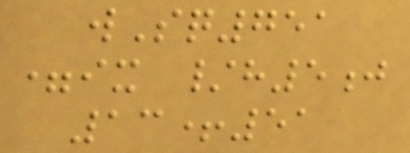wSq751
=ix /h5j
13+51
